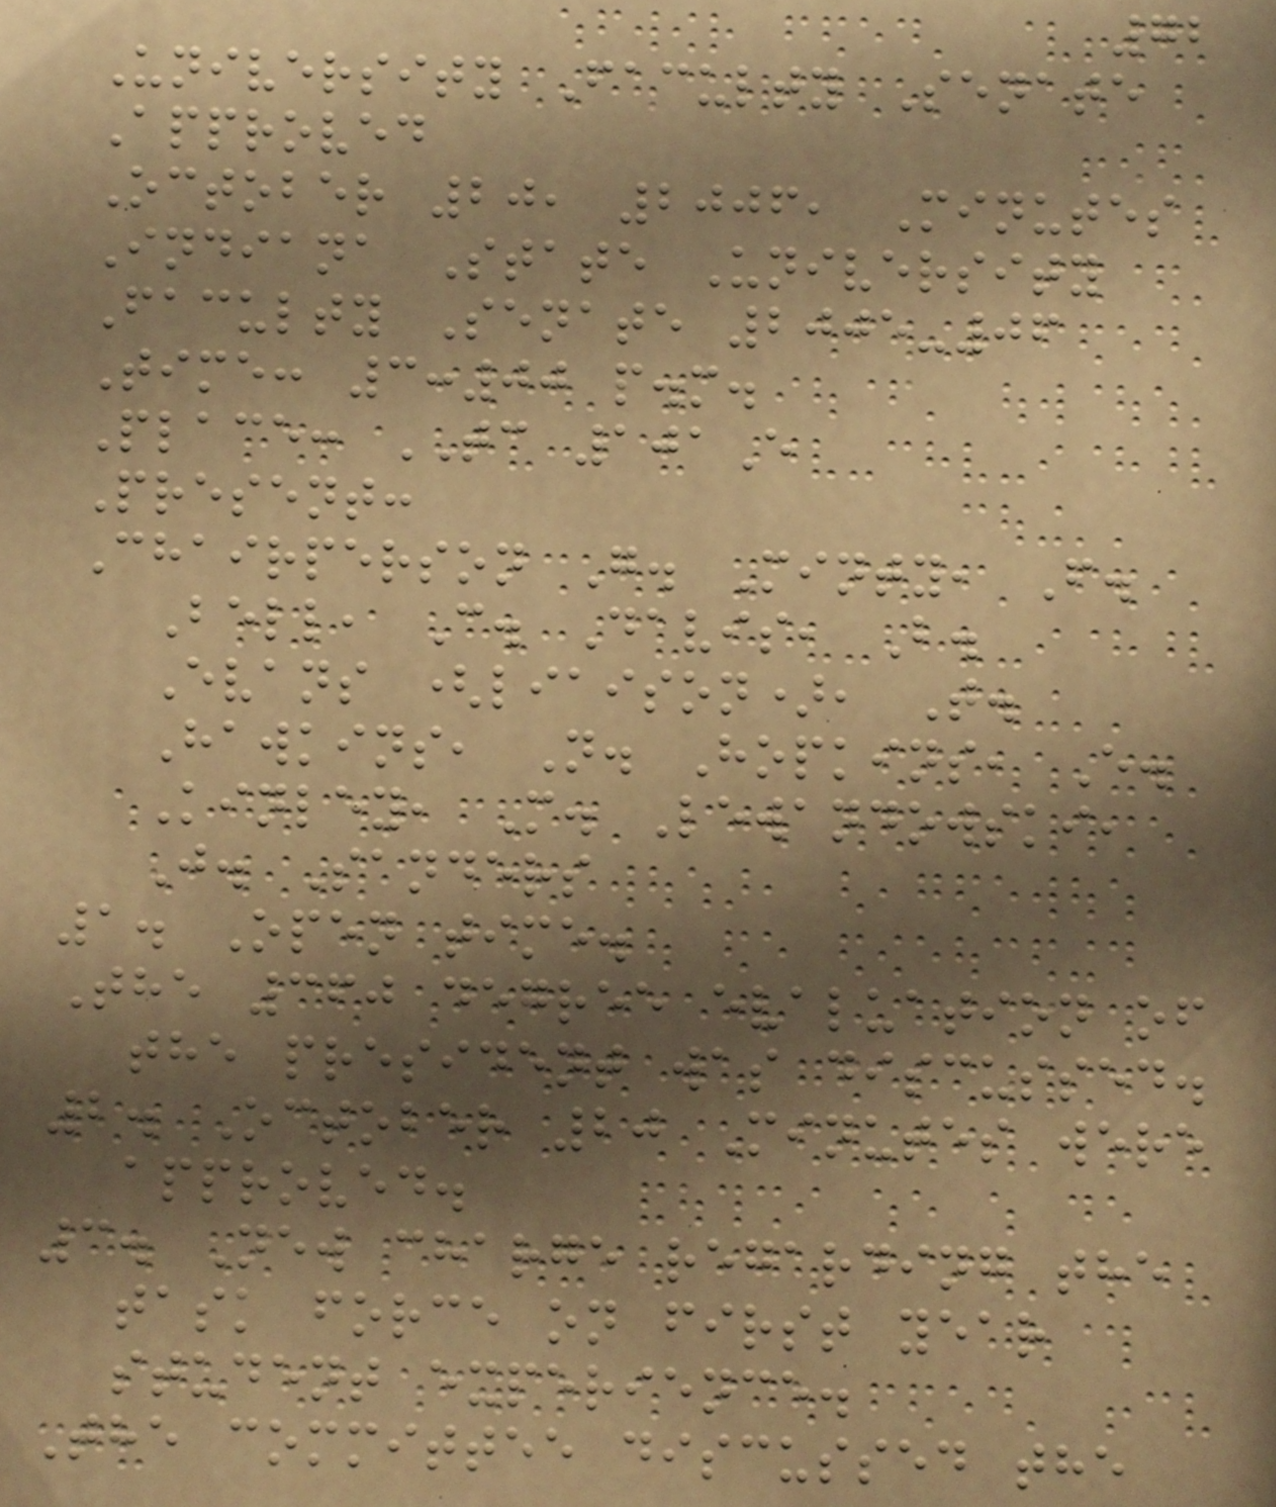72
University Faculty Senate
Approved
October 20, 2006, Minutes
Indiana State University
Faculty Senate 2005-06
Time: 3:00 p.m.
Place: TC 101E
Present:
Chairperson G. Minty, F.
Bell, C. Davis, B.
Evans (liaison), T.
Hawkins, N. Hopkins, E.
Kinley, M. Lewandowski,
J. Sanders
1. Open time.
The 360 degree evaluation of
the president was discussed.
2. October 20 Minutes were
approved.
3. New charge regarding the
task force on first year
student experience.
The committee discussed the
